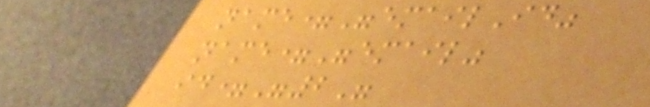name="emailId"
name="email"
id="2"
